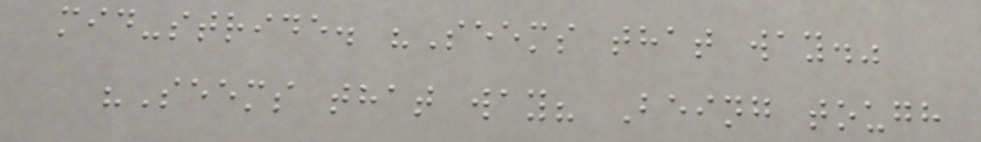mid-stride. "Seems that way."
"Seems that way? Being tough
